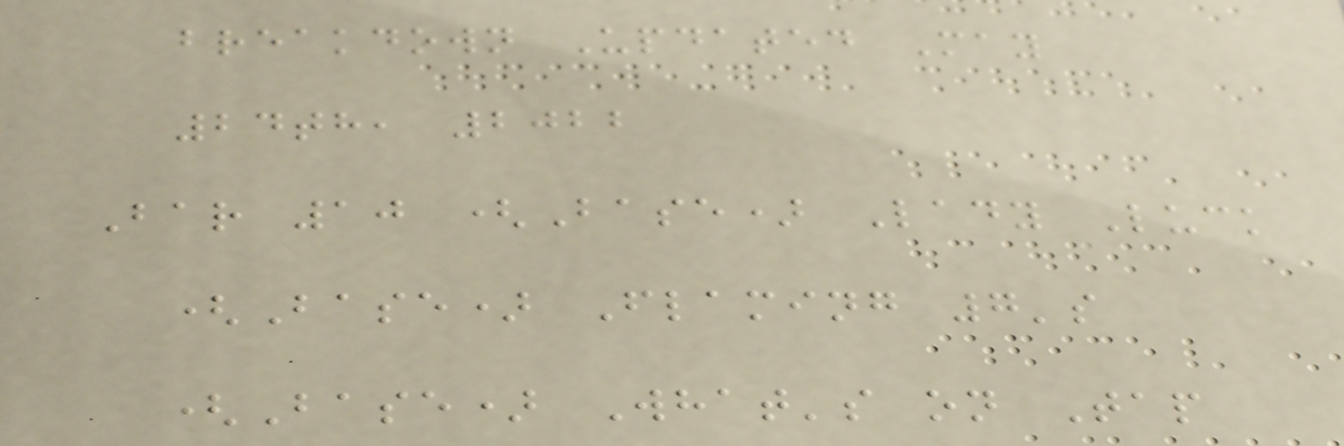breakdown Updated May
24th, 2022
Bar 10 (Base) Lady Luck
(Base) Flaming 7's
(Base) What's on Tap
